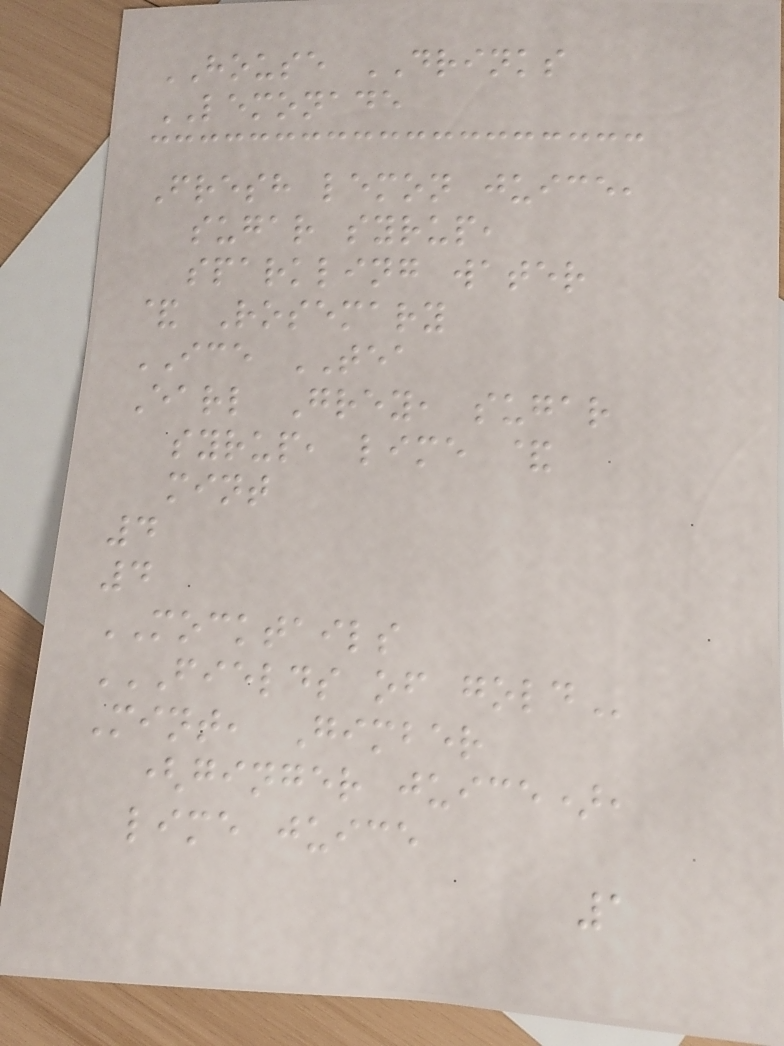HOUSE DRINKS
LEMONADE
Fresh lemon juice,
sugar syrup,
sparkling water
& Rosemary
ICE TEA
Earl Grey, sugar
syrup, lime &
mint
4
4
MOCKTAILS
FIELDS OF GOLD
Mint, Gimber
(ginger juice),
lime juice
1
